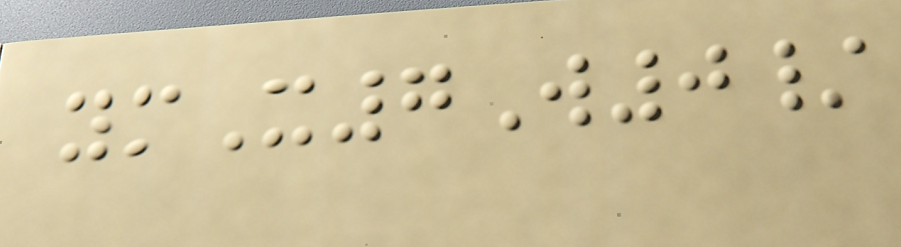ymX7W0/
